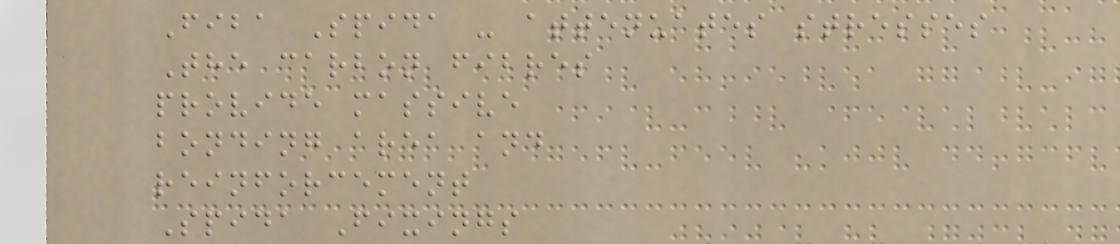Fiba Spida - attenuates stresses
The carbon fibres
provide massive
bonding area and
reinforcement
Spida Fixings
